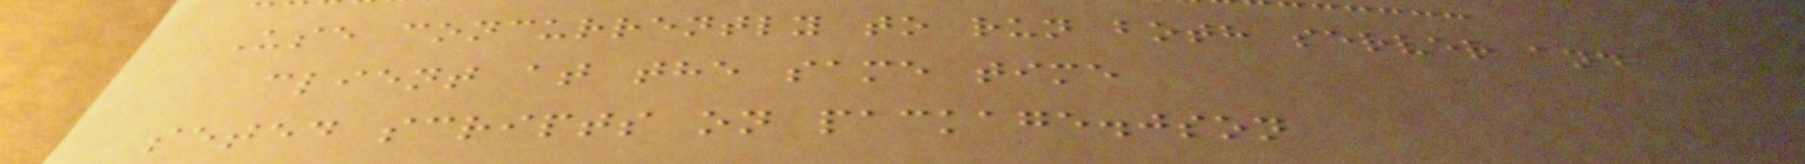Use concurrently to run both server and
client at the same time
seted scripts on package.json
